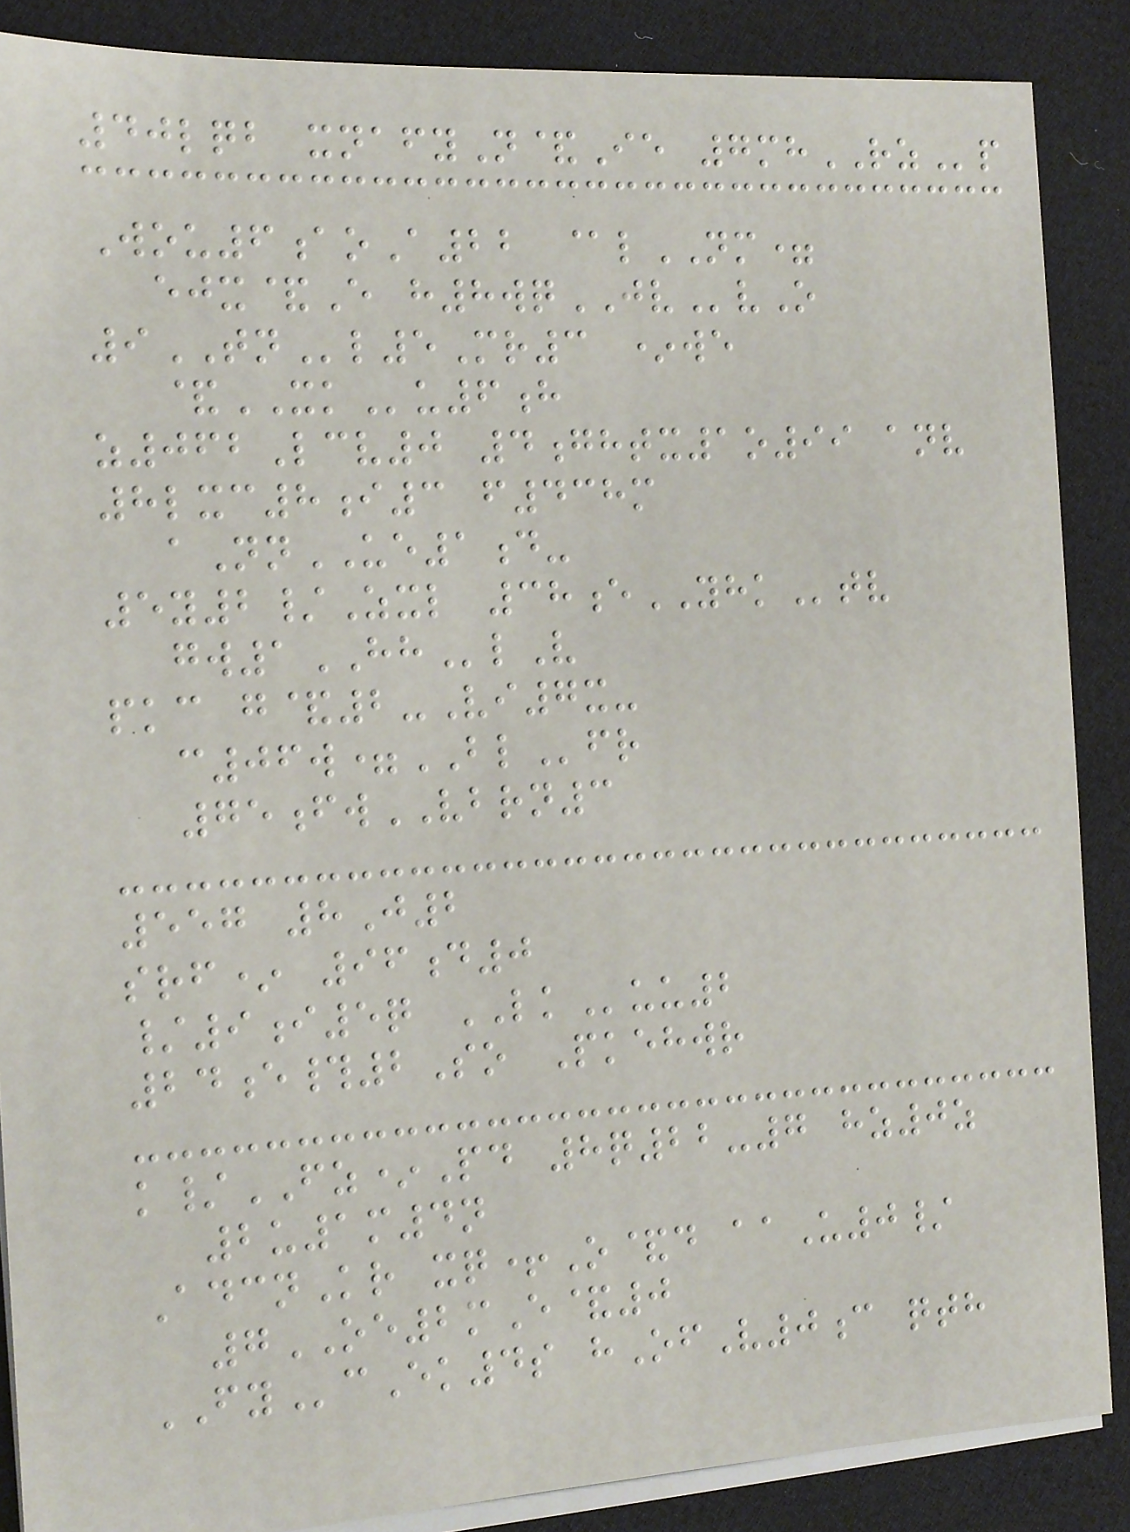40lqb xnafyN&Ie 7mhRZp
Wou6aoA22 @lNM=
ejx&E h8wqJVvO
9TNl5Mr3 *we
&XKu6h
z062Lcv0 4ghtx1o99 anv
8lxc8i3 f438m
aNnUE1d-
5y2/Zxl 38eYHKtv
gw1HHlV
pkc g&2-Vi7x-
c06w=BLfr
75fwVBRN3
557 8J2
srf* 96d0
/9i5q LKuu2
24e#2So Pkehwr
k/FZ*Pd 8q22-7 hz0z
2u1m4n
AdcnKr xq+O&d aaU0/
7OE2mE&0
FYcEk4s hOfV0c qth
